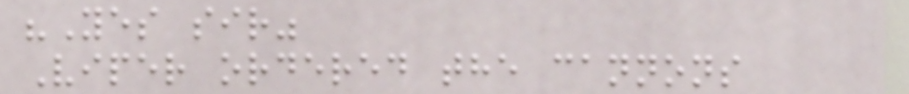"Yes sir"
Viper ordered the cannons
